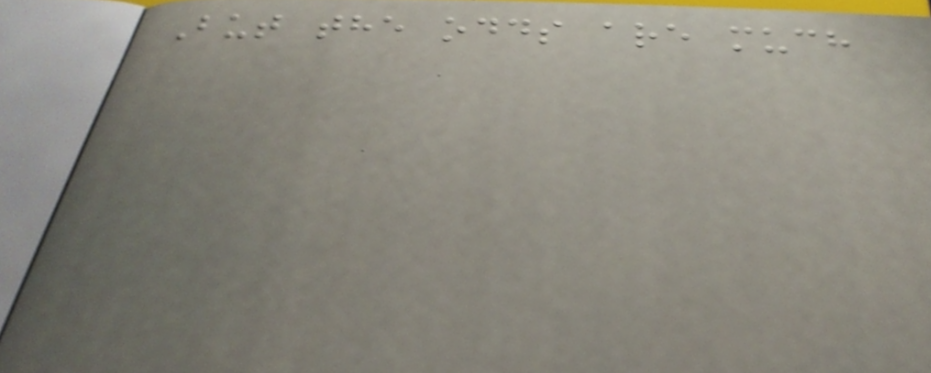But the odds are much
